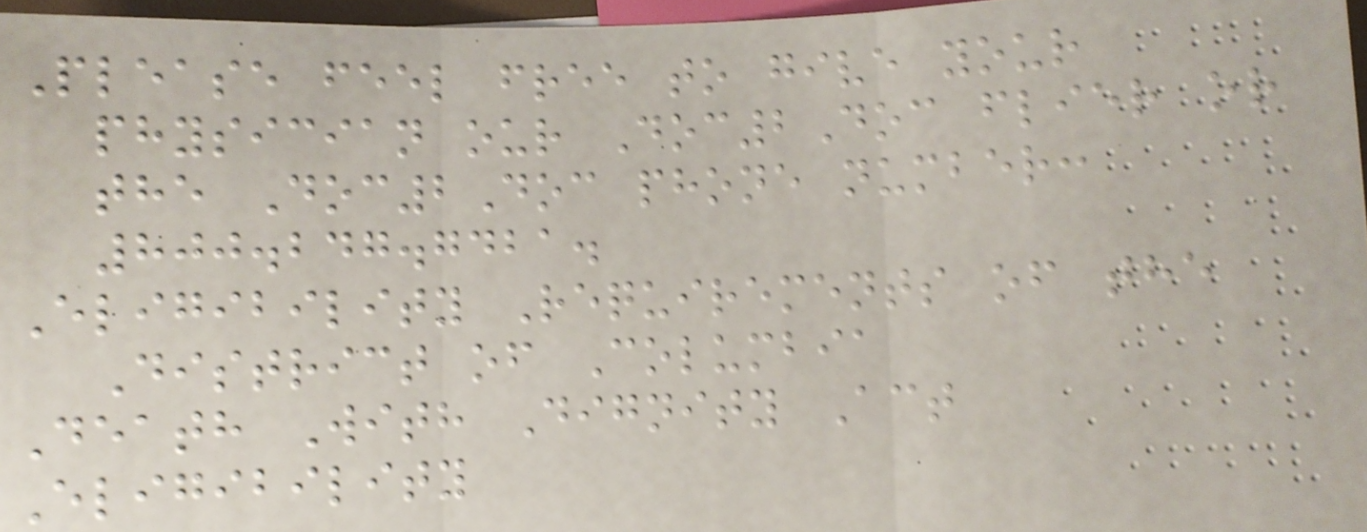Please feel free to give your
physician our Doc2Doc flier or
the Doc2Doc phone number:
800.247.7421.
Eligibility Requirements of the
District of Columbia
Death With Dignity Act
Eligibility
